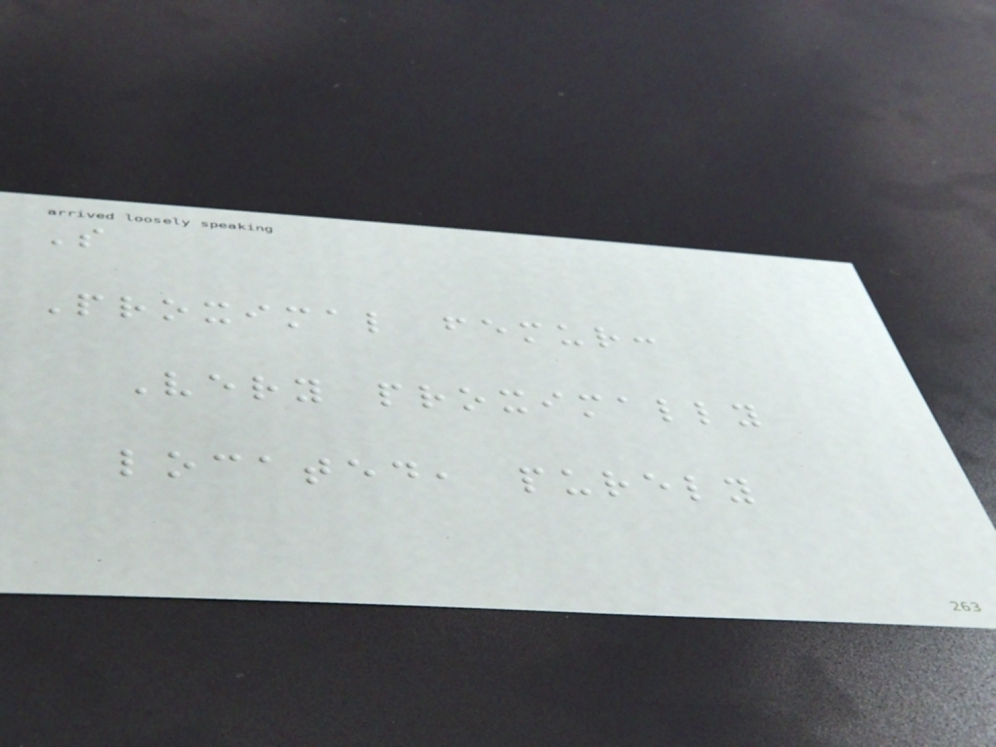S
Proximal femur:
Very proximally
located, purely
